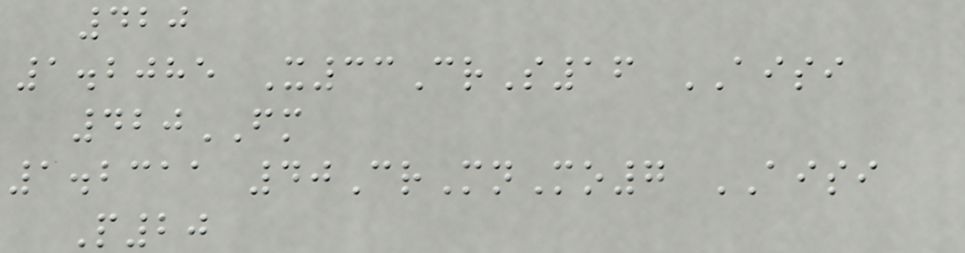420
1.2085 X33CrS16 AISI
420FM
1.2311 40CrMnMo7 AISI
P20
